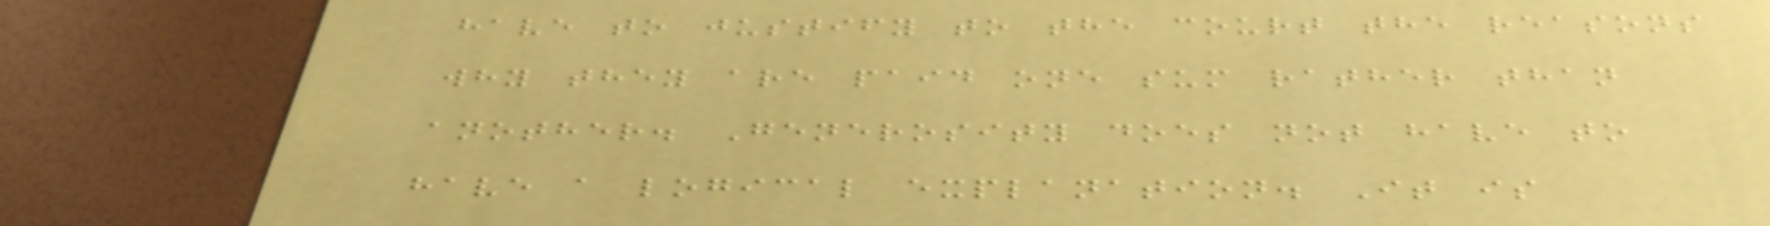have to justify to the court the reasons
why they are paid one sum rather than
another. Generosity does not have to
have a logical explanation. It is
